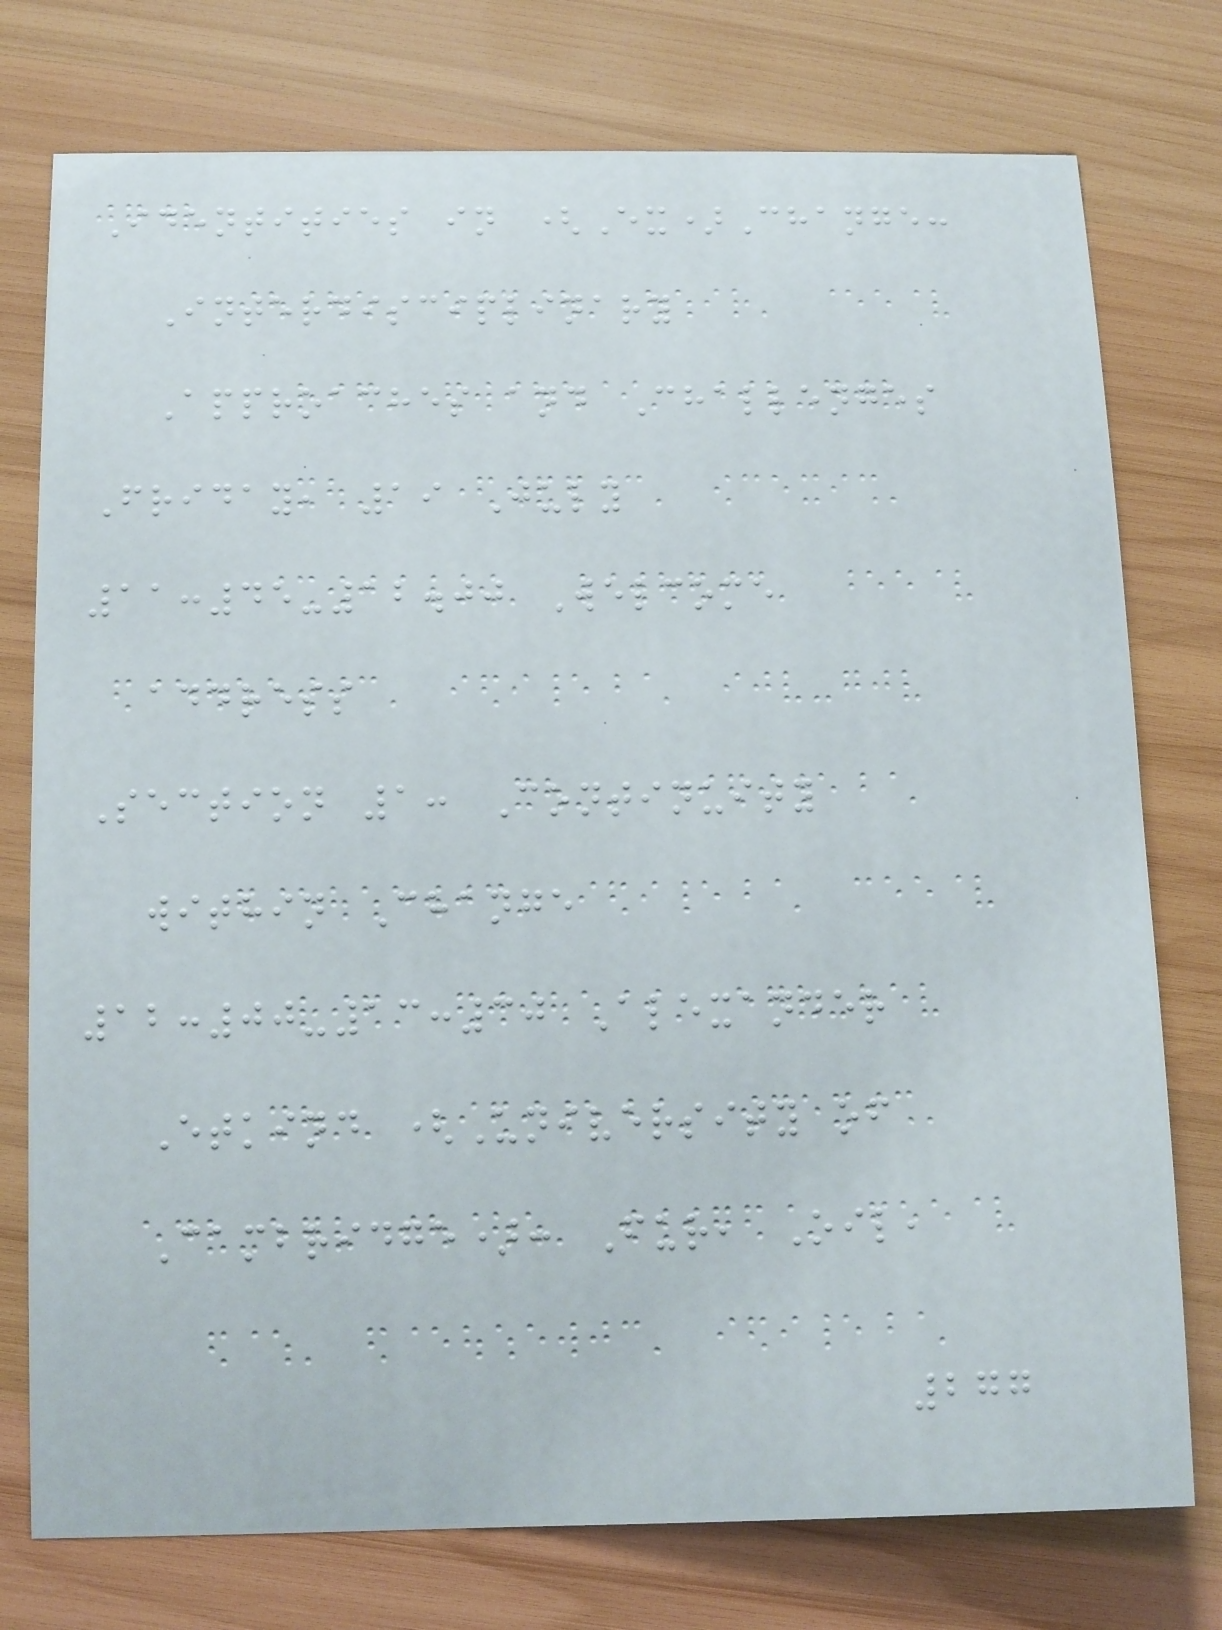Identities in (Ex)Change:
Interdisciplinary
Approaches and Challenges
Friday, 19 July
11:45-12.00 Welcome
address
Section 1: Continuity
within Change
12:00-13:30 Alexander
Etkind (University of
Cambridge): Fur, Oil,
277
